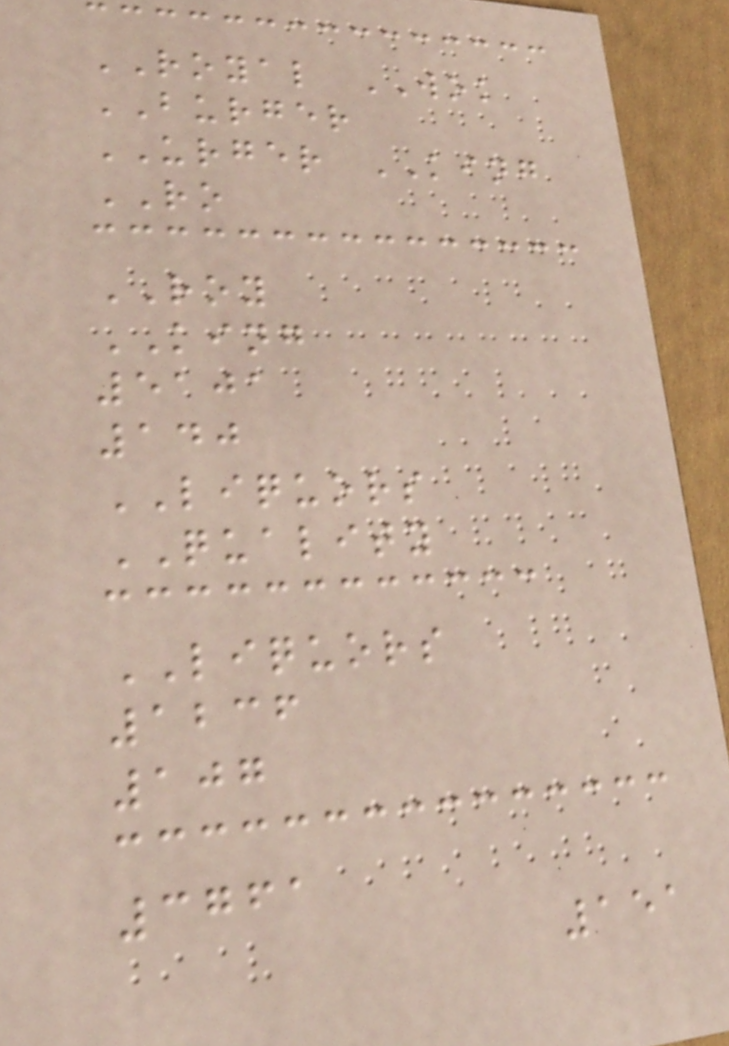ROYAL WOK
BURGER
URGER KING
RO
ROY
KING
5101
140
LIQUORS
QUALITY
LIQUORS
1236
107
3761
151
